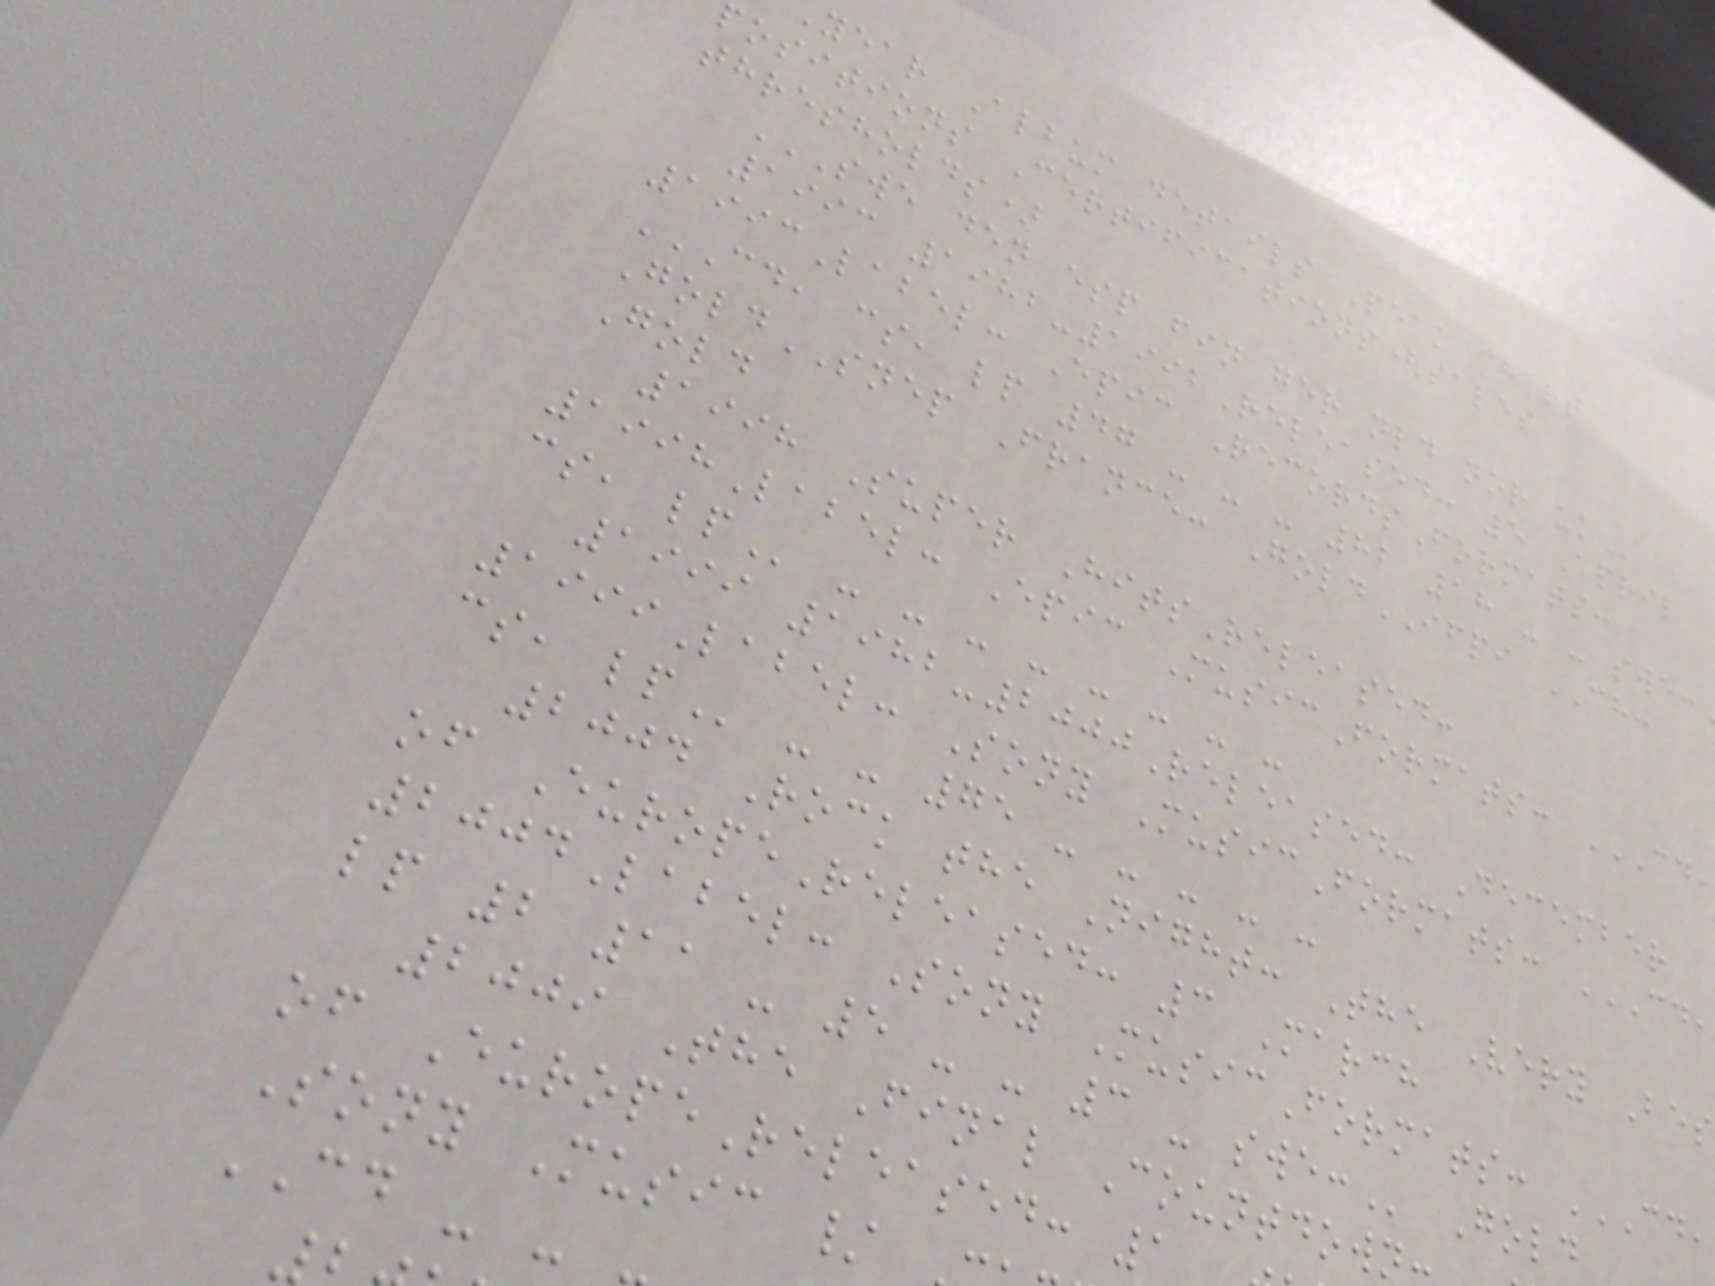year Album details Peak chart
positions Certifications(sales
thresholds)
SWE DEN ESP FIN GER NLD NOR UK
1993 1982-1992Released: 5 April
1993Label: Epic RecordsFormats:
GoldSNEP France: GoldIFPI CH:
Gold
1998 Super HitsReleased:
1998Label: Epic MusicFormats:
1999 1982-2000Released: December
1999Label: Sony MusicFormats: CD,
2004 Rock the Night: The Very Bes
of EuropeReleased: 3 March
2004Label: Sony MusicFormats: CD,
lp 2 11 - 5 - - 3 -
2009 The Final Countdown
of EuropeReleased: 1
Sony Music /
CD - -
